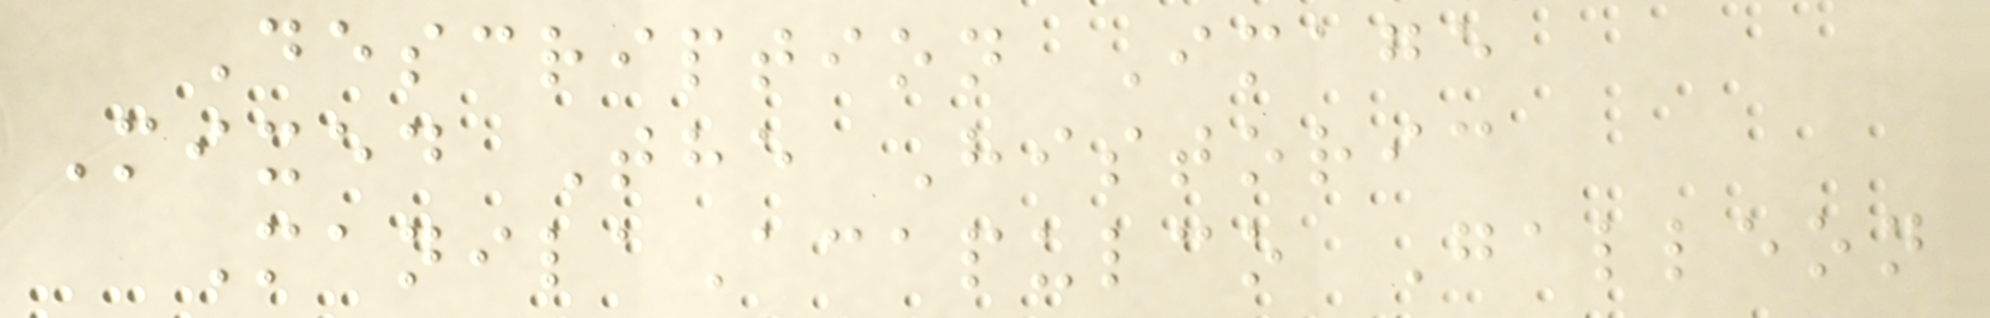Description Image
Mixed The Historic
ManilaAcapulco Galleon
